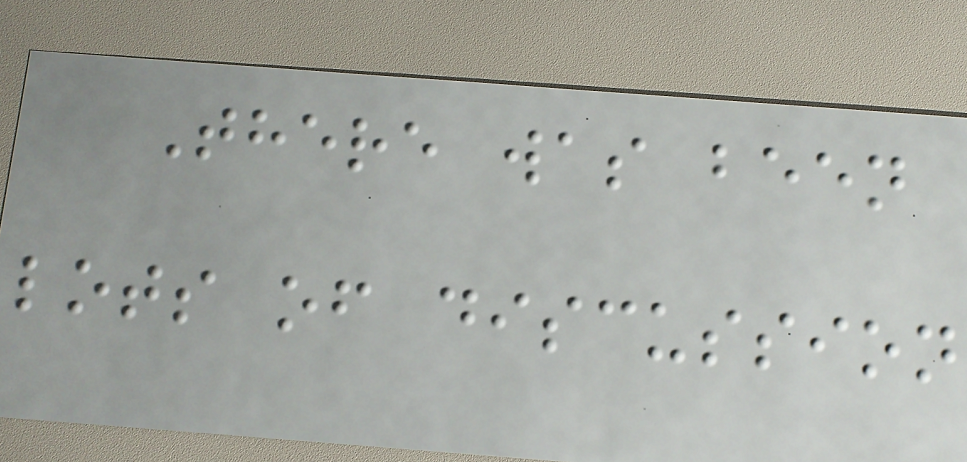There was been
lots of discussion
